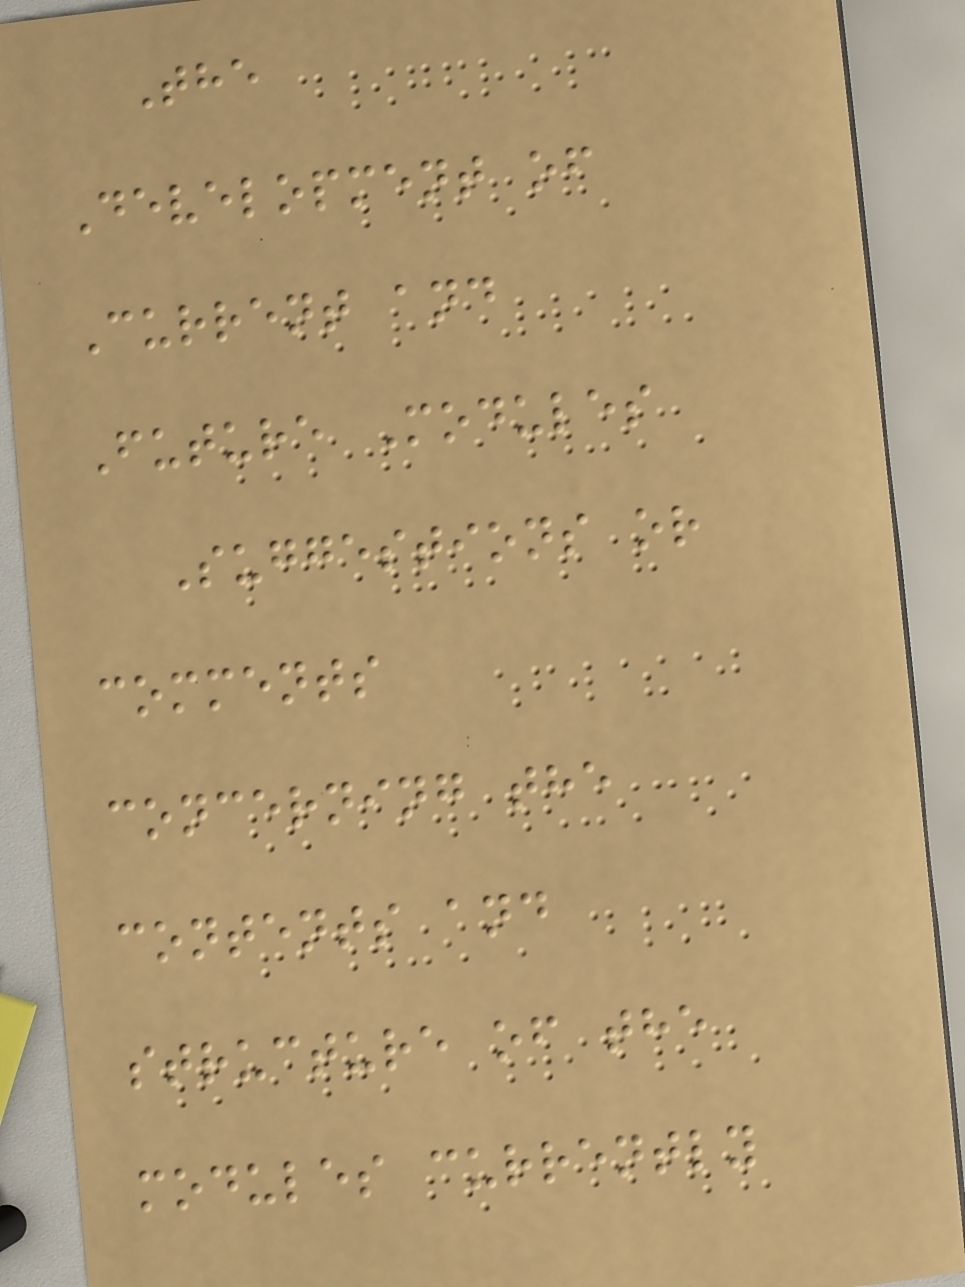The
Development of
Current and
Future Modules
Suggestions or
comments
concerning the
contents and
structure of the
modules currently
